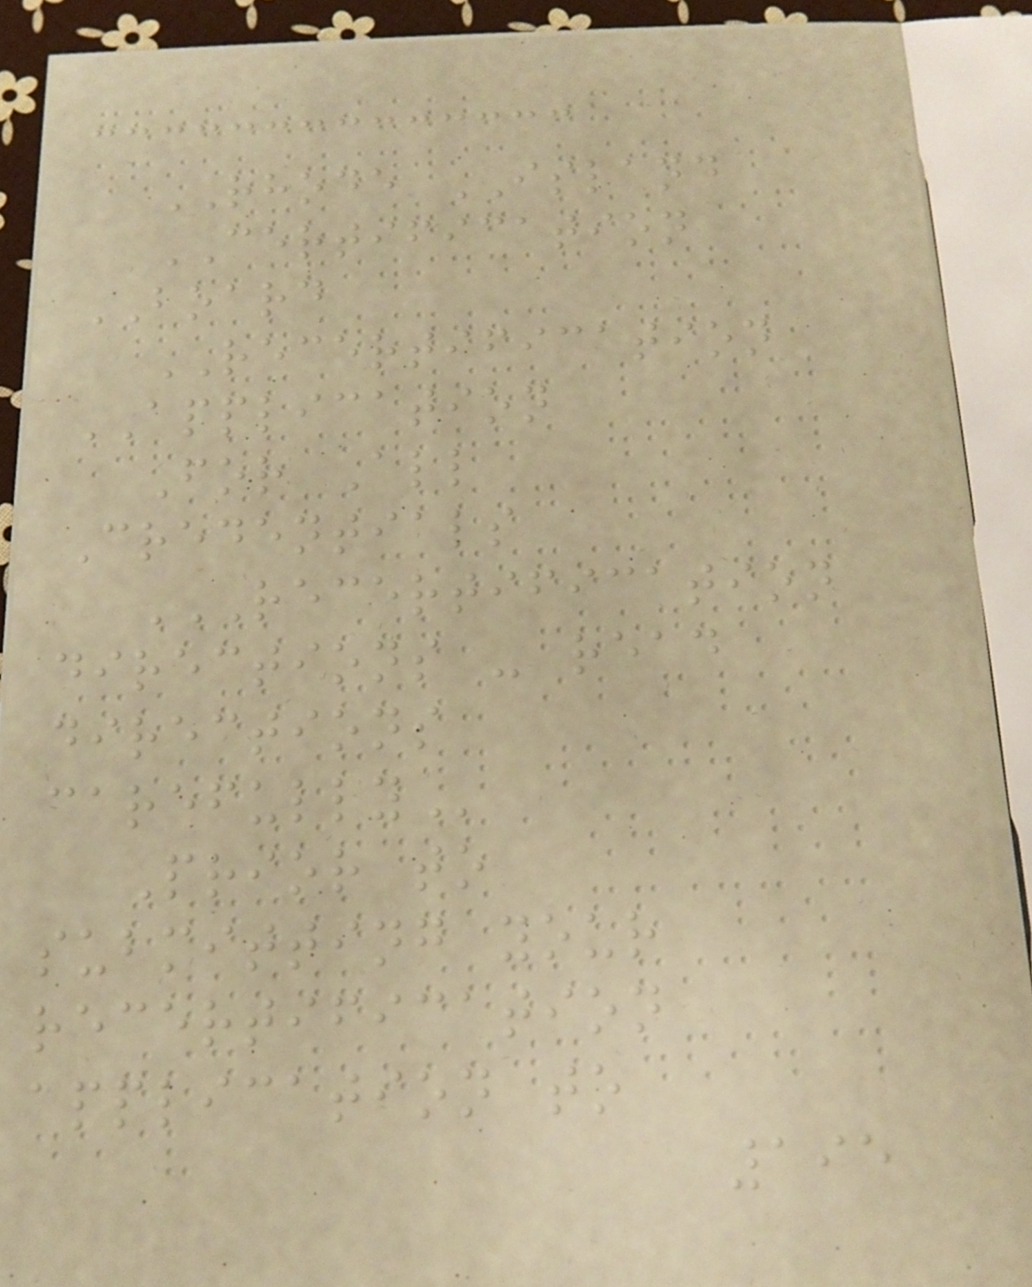RHODE ISLAND
CERTIFICATION
BOARD
RECERTIFICATION
APPLICATION
For All
Credentials
RECERTIFICATION
DIRECTIONS - READ
DIRECTIONS
CAREFULLY
Prior to
submitting your
recertification
application to
195
